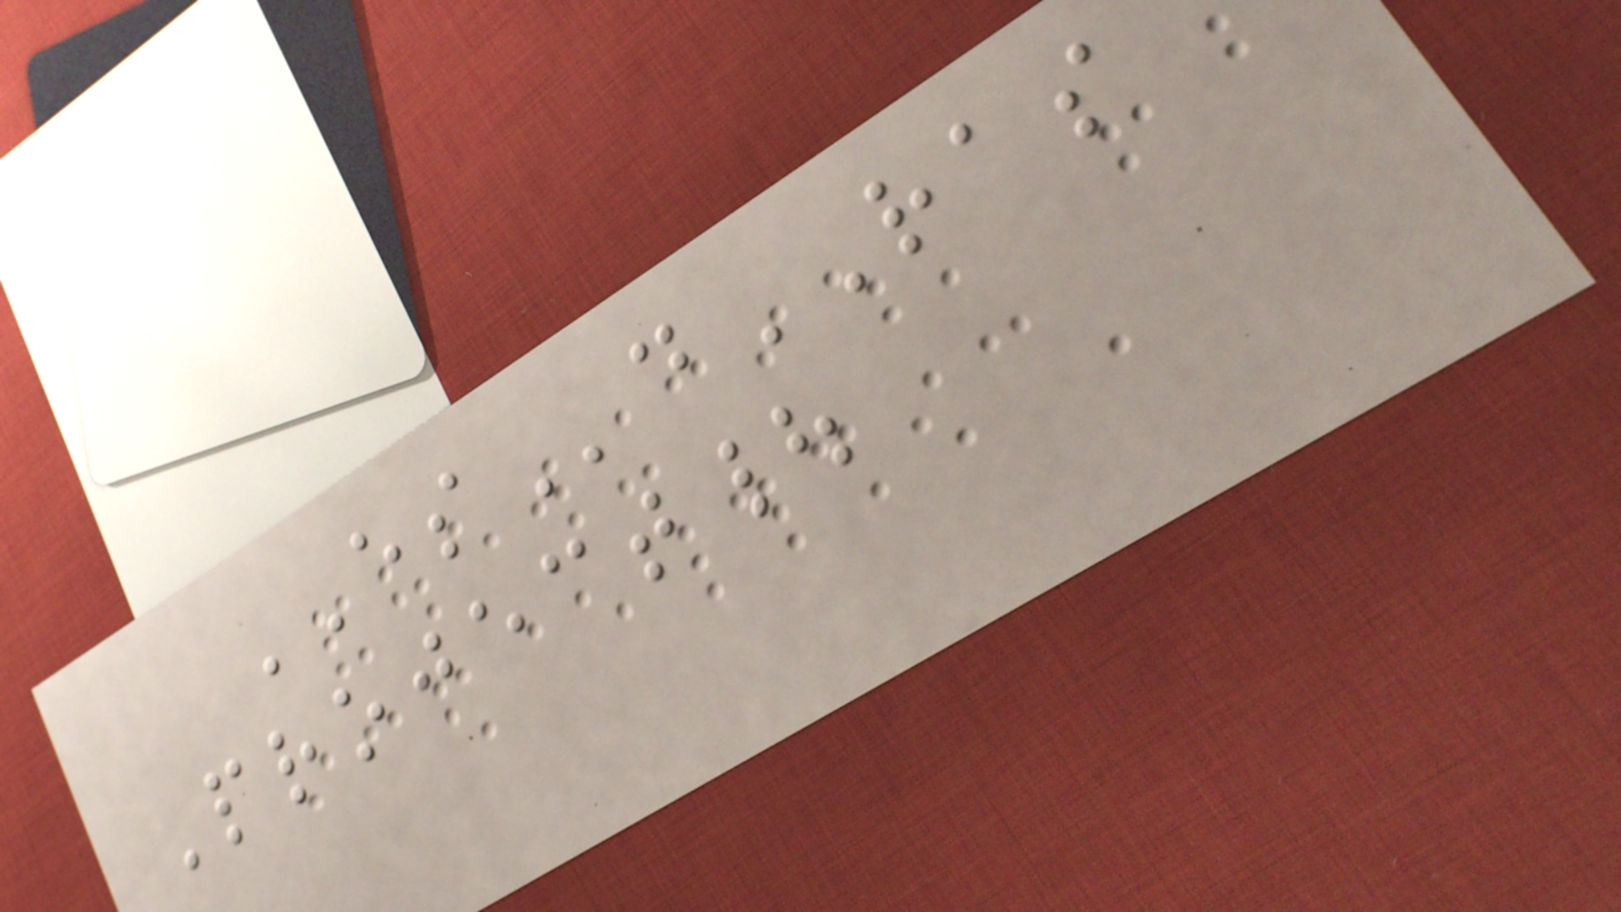ESdRAS
Project|
